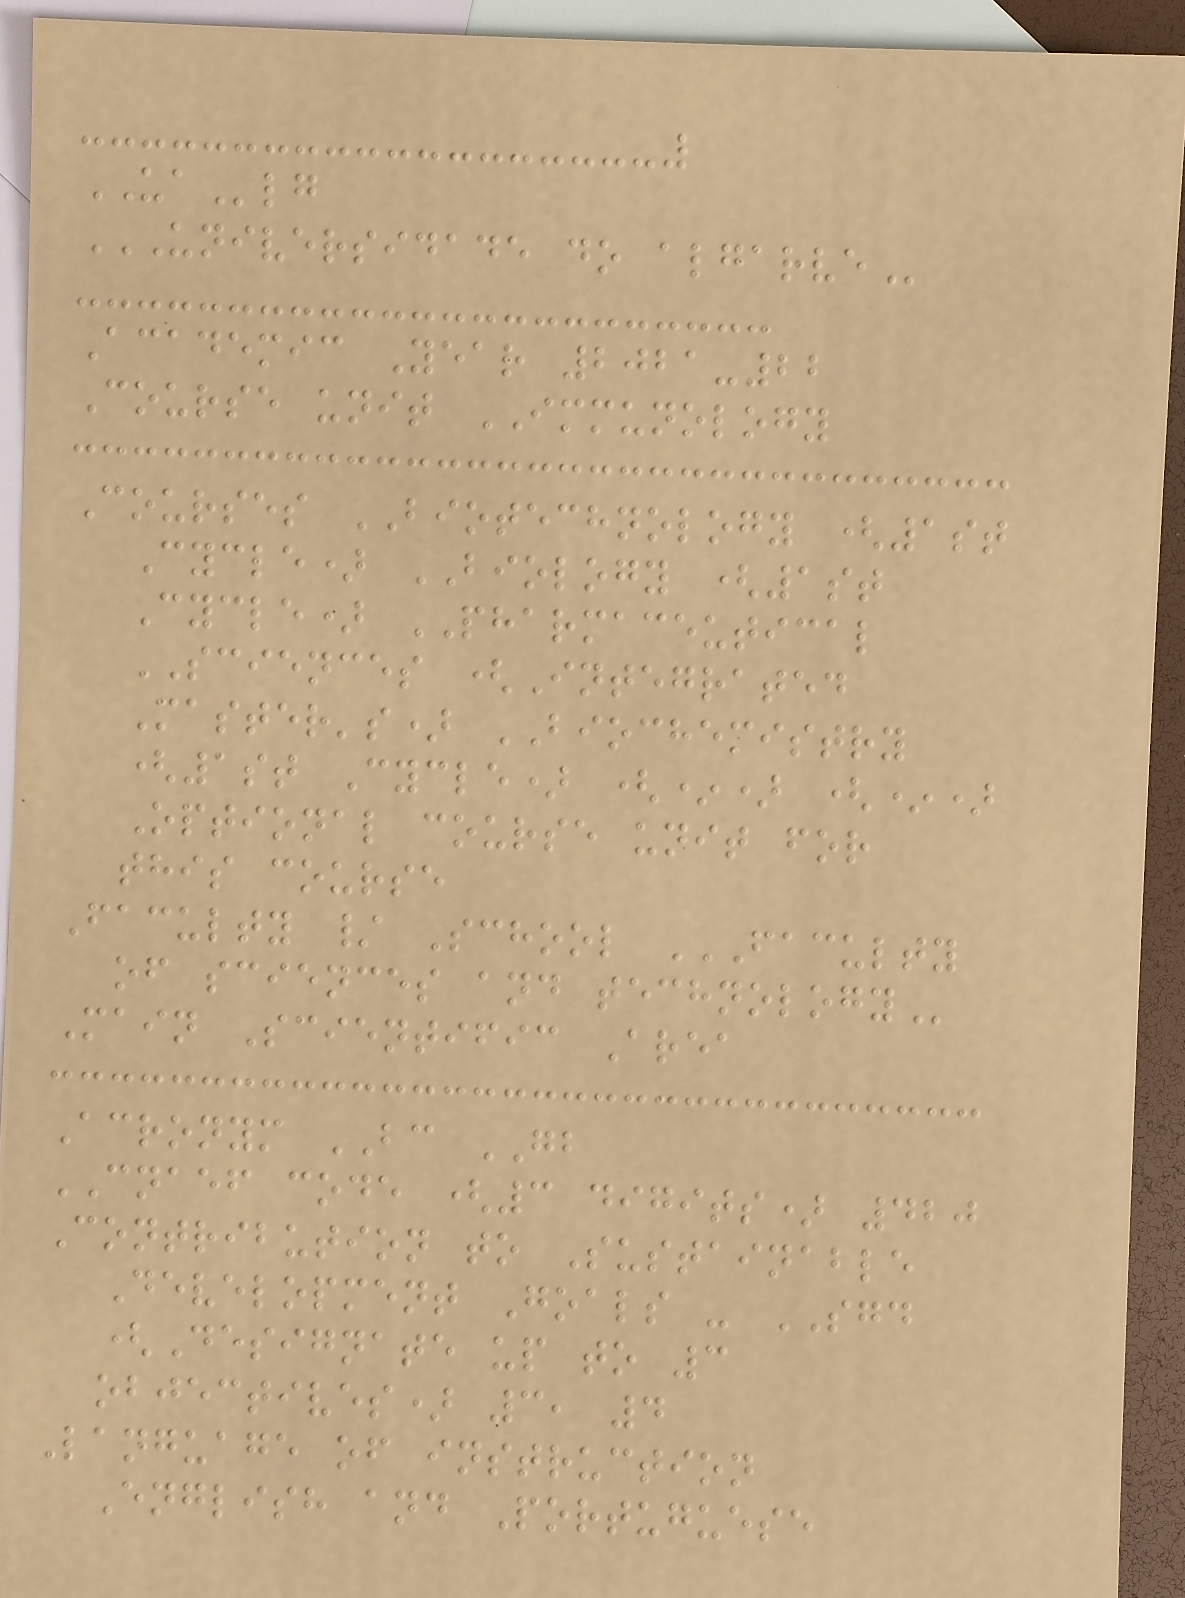UAlg
UNIVERSIDADE DO ALGARVE
Academic Year 2021-22
Course unit IMMUNOLOGY
Courses BIOTECHNOLOGY (1st
Cycle) BIOLOGY (1st
Cycle) PHARMACEUTICAL
SCIENCES (Integrated
Master's) BIOCHEMISTRY
(1st Cycle) (*) (*)
Optional course unit for
this course
Faculty / School FACULTY
OF SCIENCES AND TECHNOLOGY
Main Scientific Area
Acronym BC GB
CNAEF code (3 digits) 420
Contribution to Sustainable
Development Goals - SGD
(Designate up to 3
objectives) 3, 4
Language of instruction
English and Portuguese
